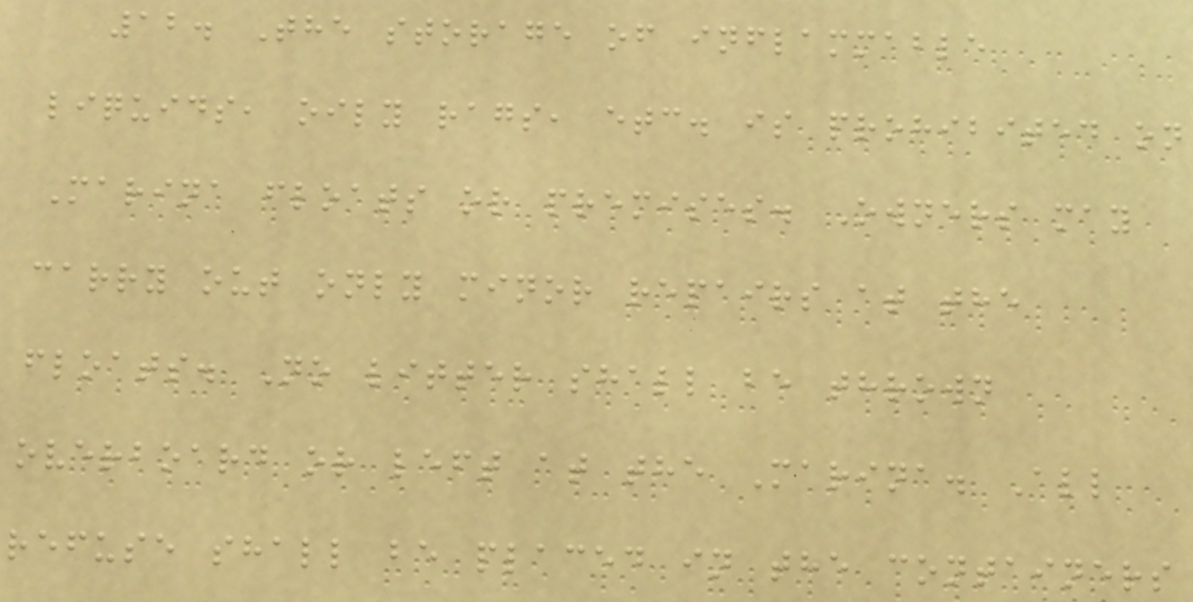12. The storage of inflammable
liquids, oily rags, etc. is prohibited on
Marina floats or premises. Owners may
carry out only minor repairs at the
floats. No litter shall be thrown
overboard or left at the Marina. All
refuse shall be placed in the containers
